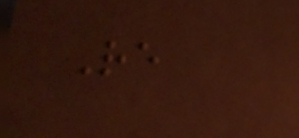Re
